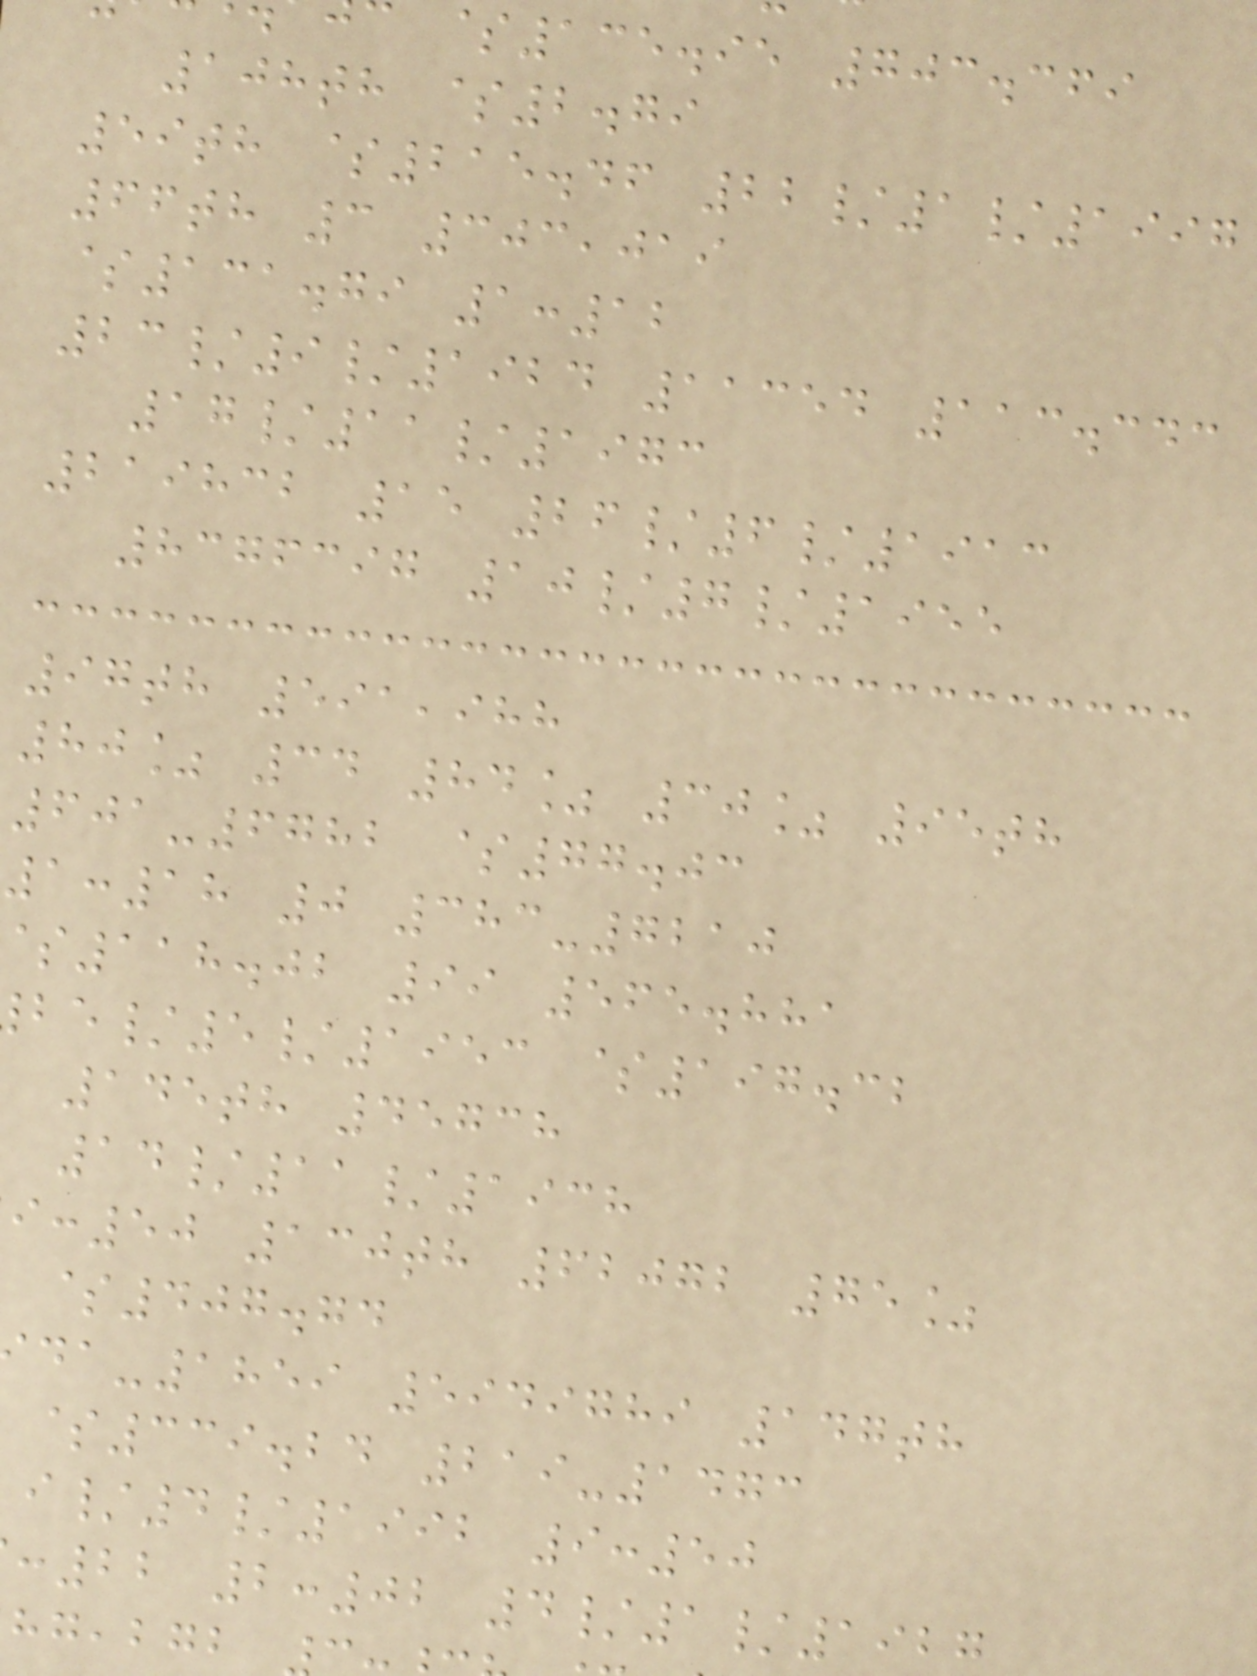$135.95 703.369
108th $2.79
59th $215.46 22/1/1997
66th 3 303,019
$131.79 1:12
23/9/1924 11354 113.343
17/11/1973
219832 15 26/6/1913
8376397 10/7/1955
97th 591,988
80% 34 84% 30% 95th
601-6782 $77.03
1:18 0 383-7210
118.02 99 565.881
/5/1953 $197.32
145th 45738
14/11/1938
:50 130th 62072 75%
$407.74
-1859 5949789 147th
$339.24 219-1473
/4/1992 9:50
:22 2:02 4/1/192
